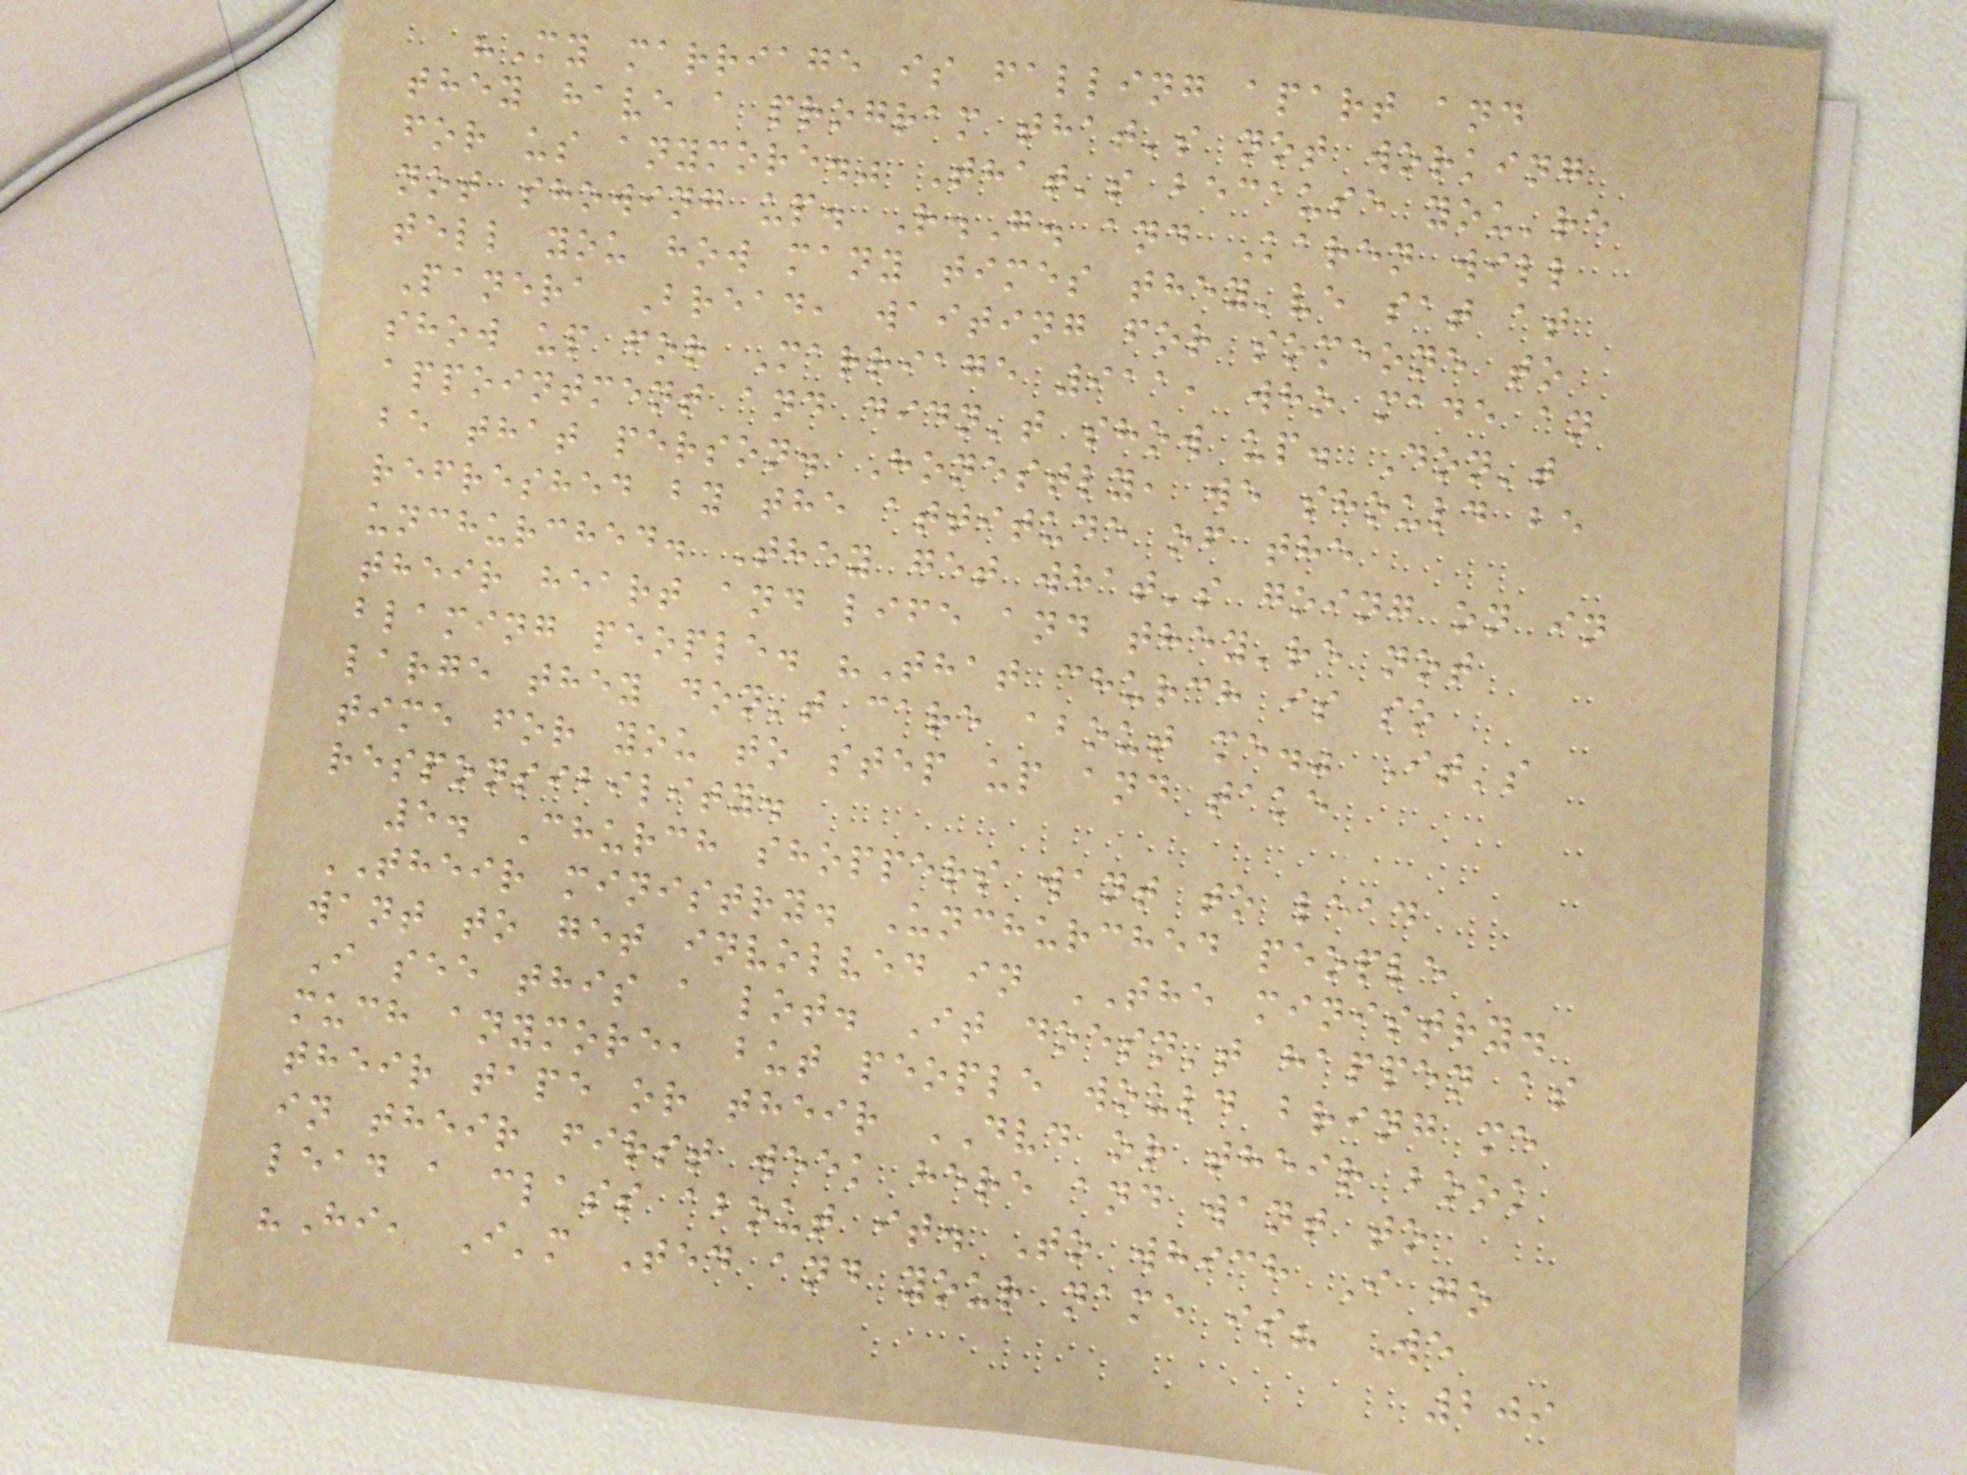"My marriage is falling apart and
they have a program that's not working
for us anymore." That's because you're
not showing up. R.G. and Karen will
tell you how many times they've sat at
Panera Bread, waiting for someone to
show up for Marriage 911, who made an
appointment and didn't show up. Don't
be that person. Honestly, we should be
refreshed by the attitude of the
unchurched. They get what's going on in
their heart and life and they're not
blaming people. "That church is so
large they don't care about me." It's
time for you to step up and take
responsibility.
5. Church shoppers want to lead
THEIR ministry. Unchurched people
want to get involved in THE ministry.
I see this a lot. It doesn't happen as
much anymore, but people would bring me
their tape or their DVD or their book
in their first week here and want to
lead a class about it. To which I go
"Hi, I'm Ted and your name is? We
209
